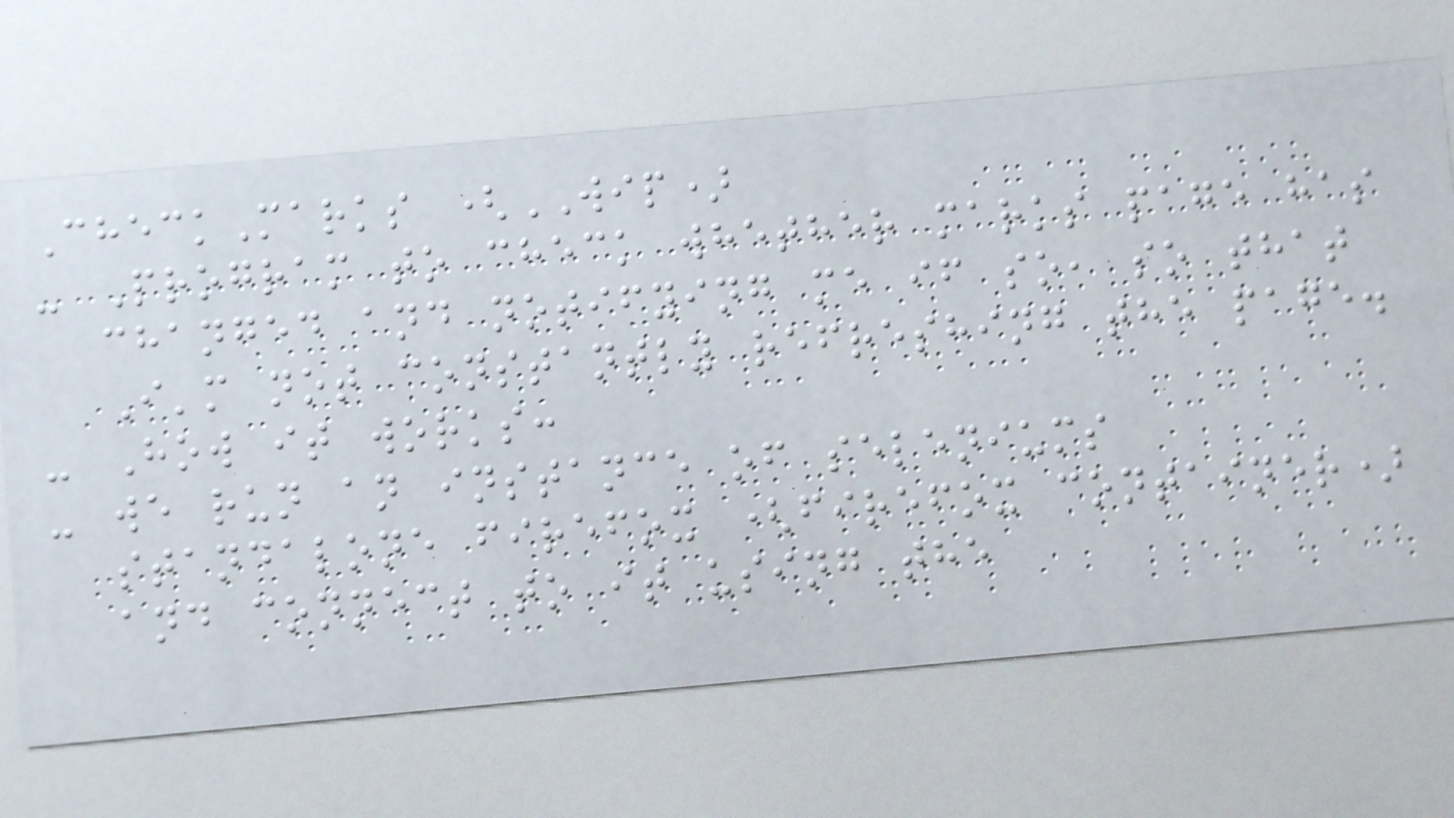CheckMarks (WIP)
- Program to check whether marks page has
changed and notifying me if so, so that
I'm not constantly refreshing the page.
- How it works:
- we run an instance of seleniums
standalone firefox (firefox container)
and connect to it using the
